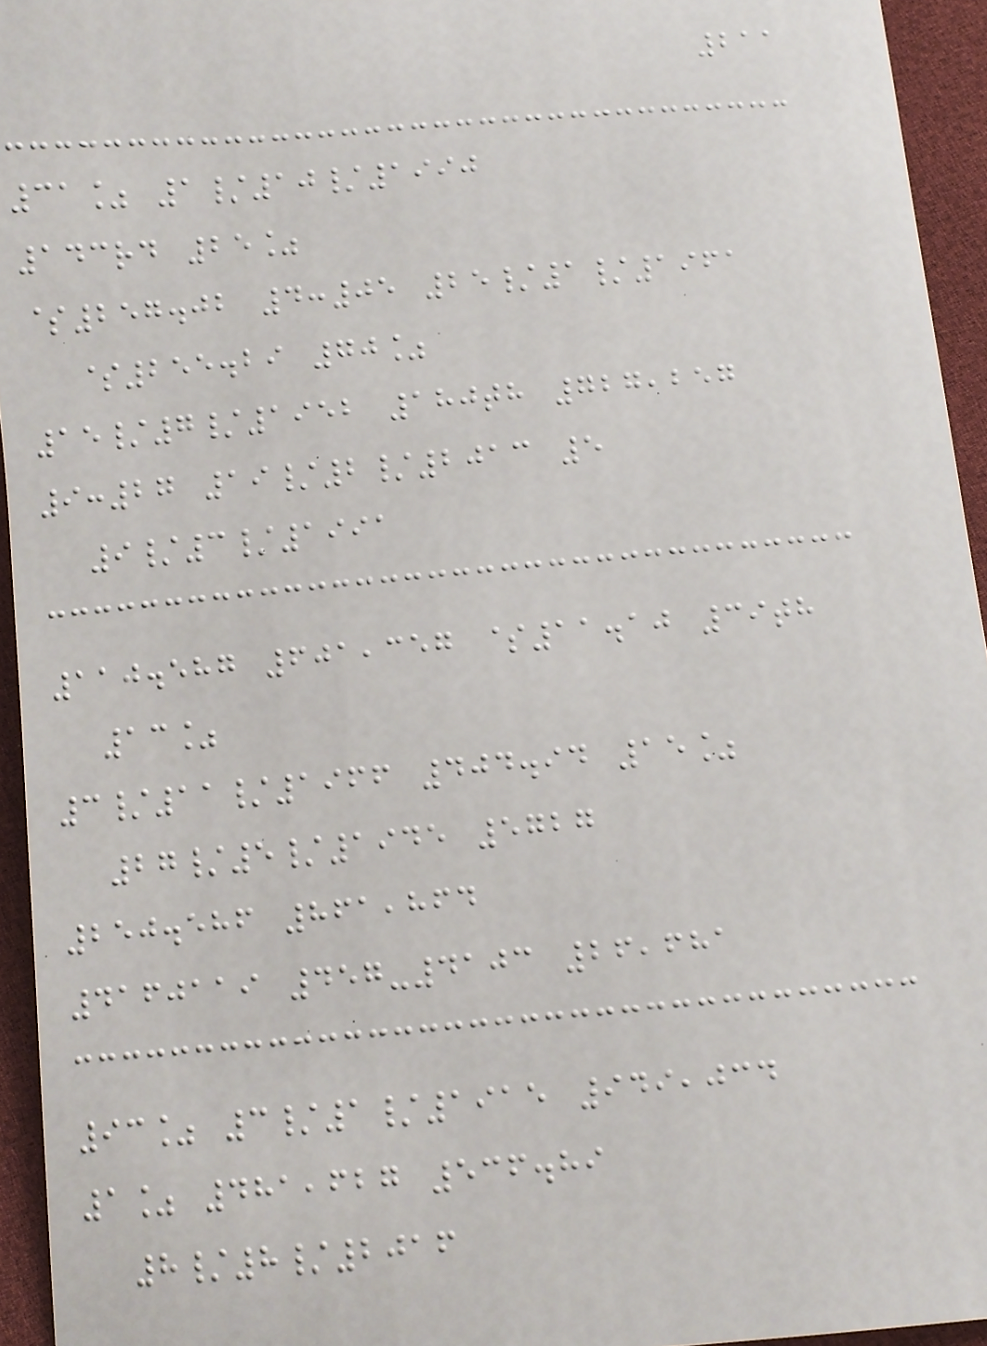211
31% 1/10/1990
143rd 25%
$257.02 4:05 25/1/1961
$255.29 70%
15/7/1952 180th 727,257
9:27 19/2/2013 5
9/3/1991
110.587 601,357 $11.10 39th
13%
3/11/1966 404.94 15%
27/5/1945 5727
250.586 861,864
4160119 457-4103 26,681
93% 3/1/1915 949,034
1% 481,627 536.89
8/8/2016
